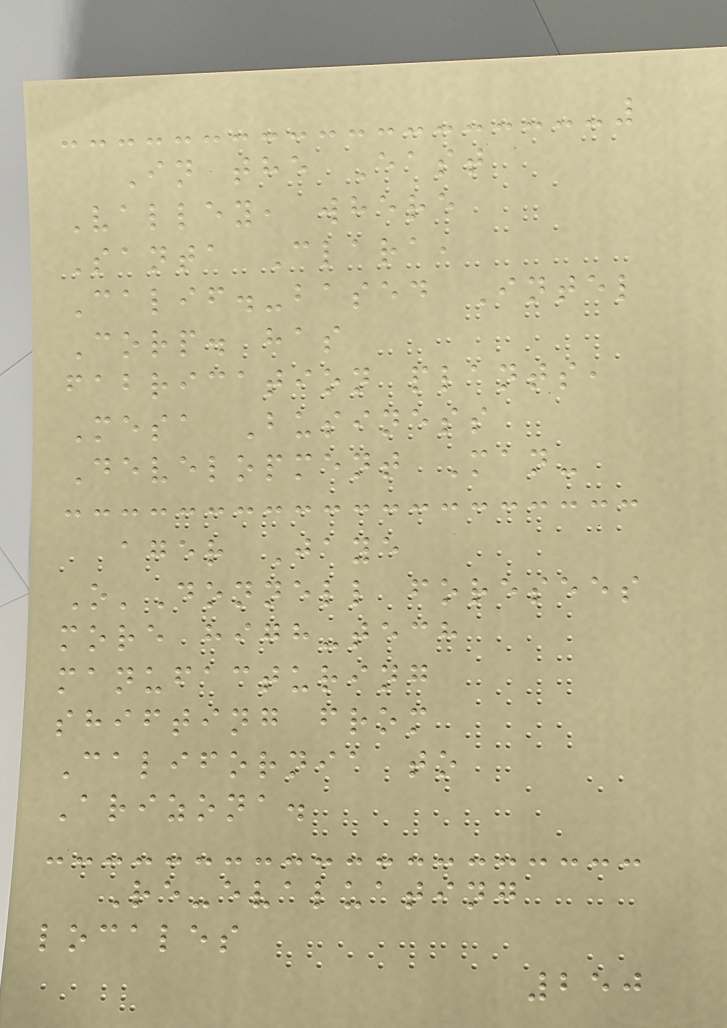In the East
Valley, where
Santa Clara,
Calif.-based Intel
Corp. has
fabrication plants,
Mesa Business
Development Man-
ager Jaye
O'Donnell foresees
more high-tech
manufacturing
shifting from
California to
Arizona.
Re-evaluating
locales
250
